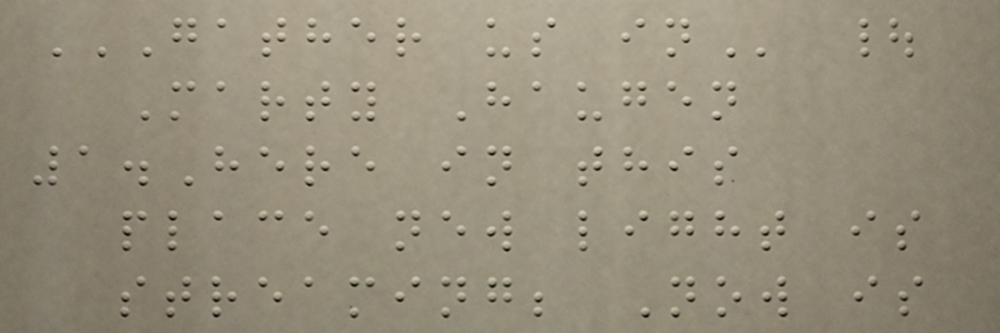GATHER US IN |
Marty Haugen
1.Here in this
place new light is
streaming; Now is
